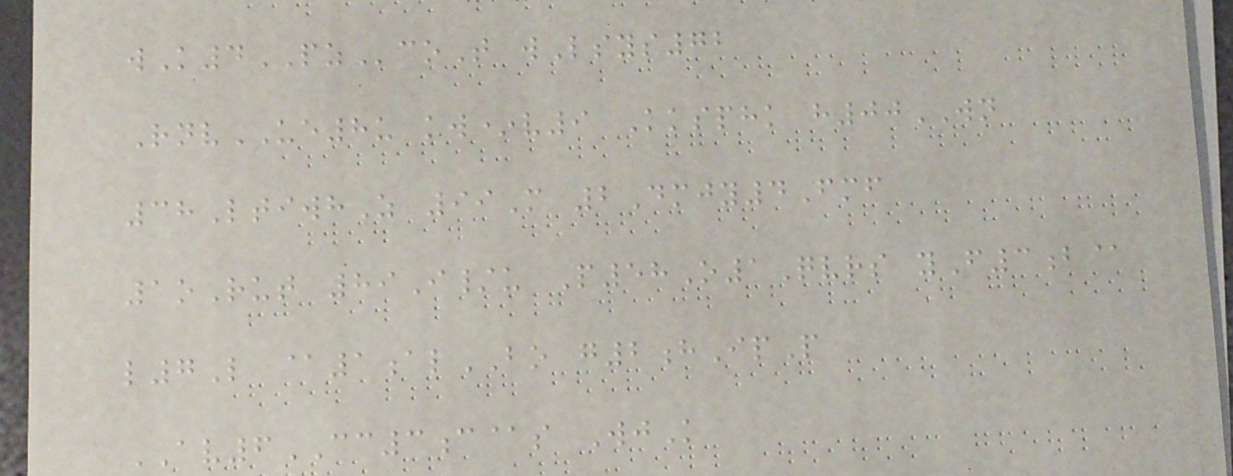wK4PZcoT wLsys72
RnvUE8u kw*v9 Kksphk h00WN
38LtiwhZ 99M 2Dmjy4Fmf
1oRut 89I/u P58O1Qvrs yF3b@
l7L @1alBO g2hIpP
AV6CC3c@s WjK
